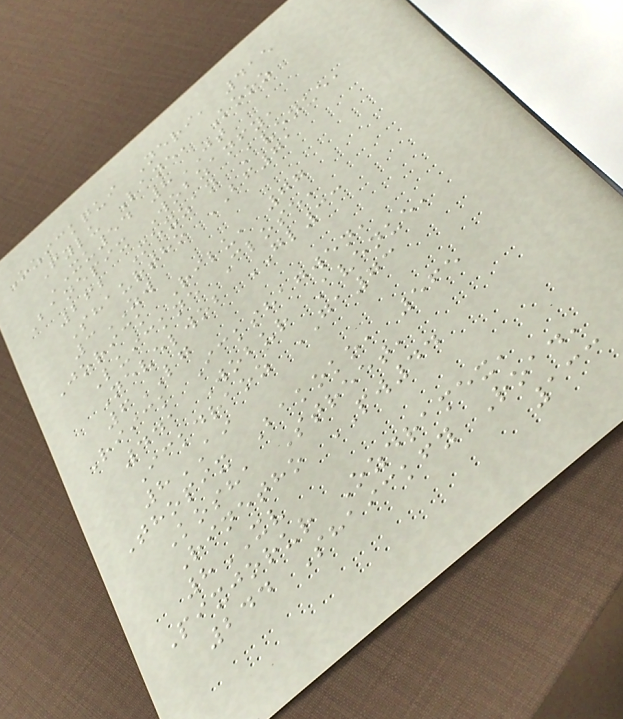Ozickqui Neri, 415
Fylu Lane, Kooz
XU54 8JT
Banepix Wobzanfy,
262 Mexzan Avenue,
Shaurtho BF71
3ZW
Jorick Rilu, 77
Luickne Close,
Nevelwob GL33
6LG
Riick Ickshagwen,
441 Wobur Avenue,
Ickdraoz GA73
8AI
Thopix Bakoko, 565
Kosha Street,
Rinetho PW44
8XV
Pixjorur Ozdramex,
244 Shaickfy Road,
133
